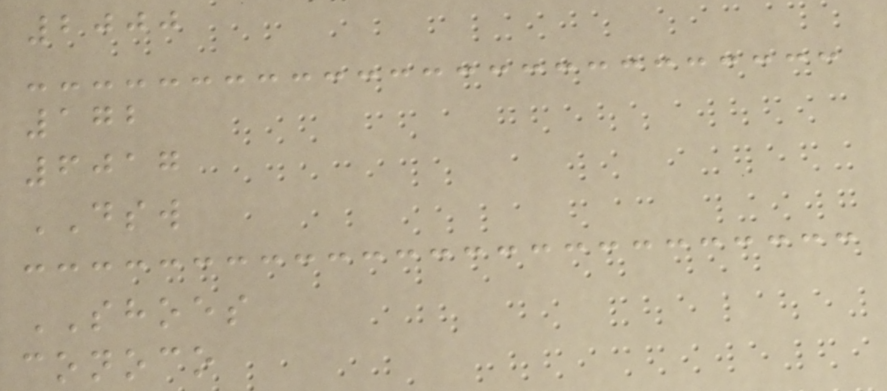2000
172
6017
DSW
SHOES
conoco
